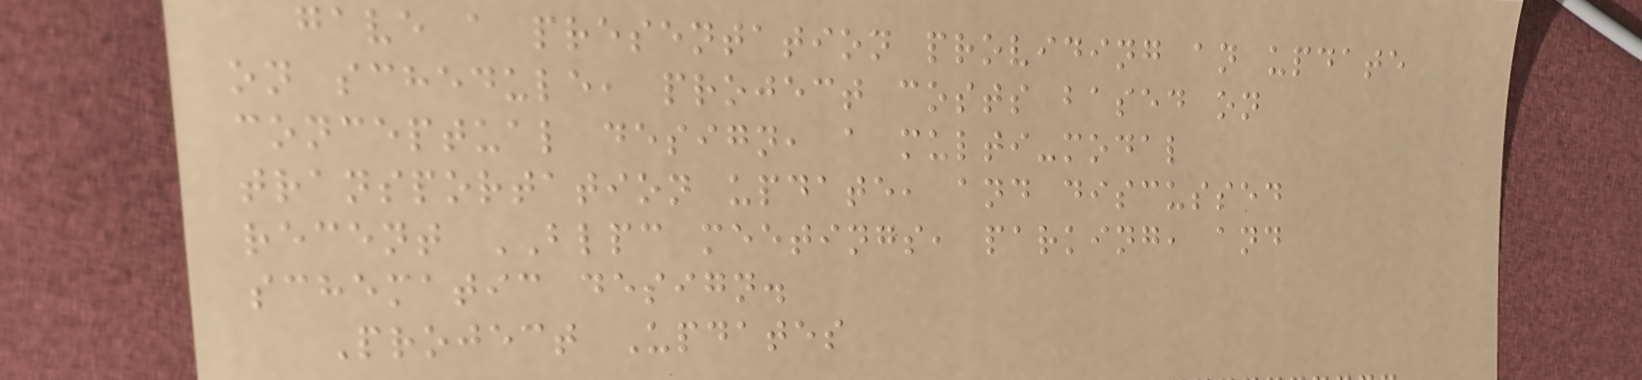gave a presentation providing an update
on schedule, project costs based on
conceptual design, a multi-modal
transportation update, and discussed
recent BLPC meetings, parking, and
schematic design.
Project Updates
